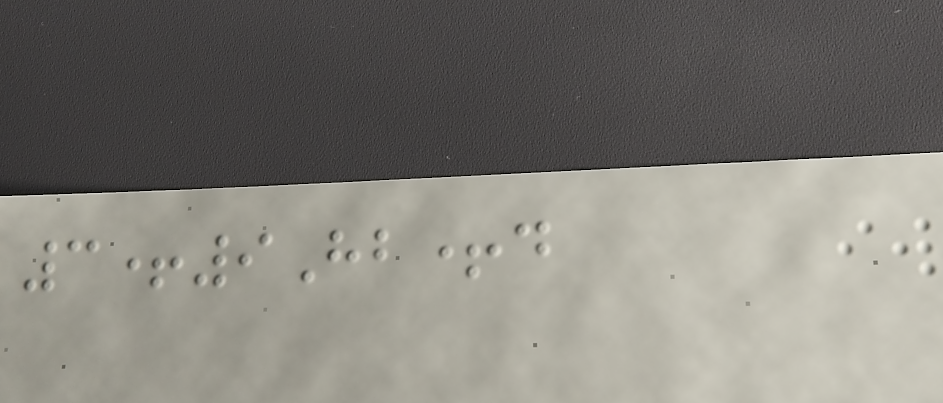3+9Hb+d
